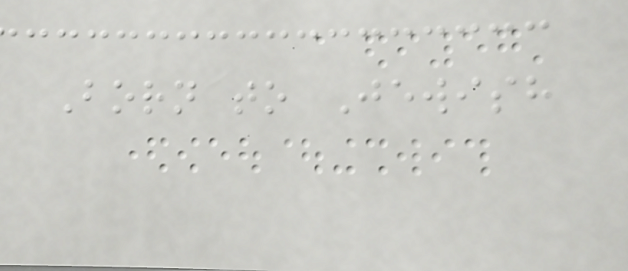Born to Jewish
